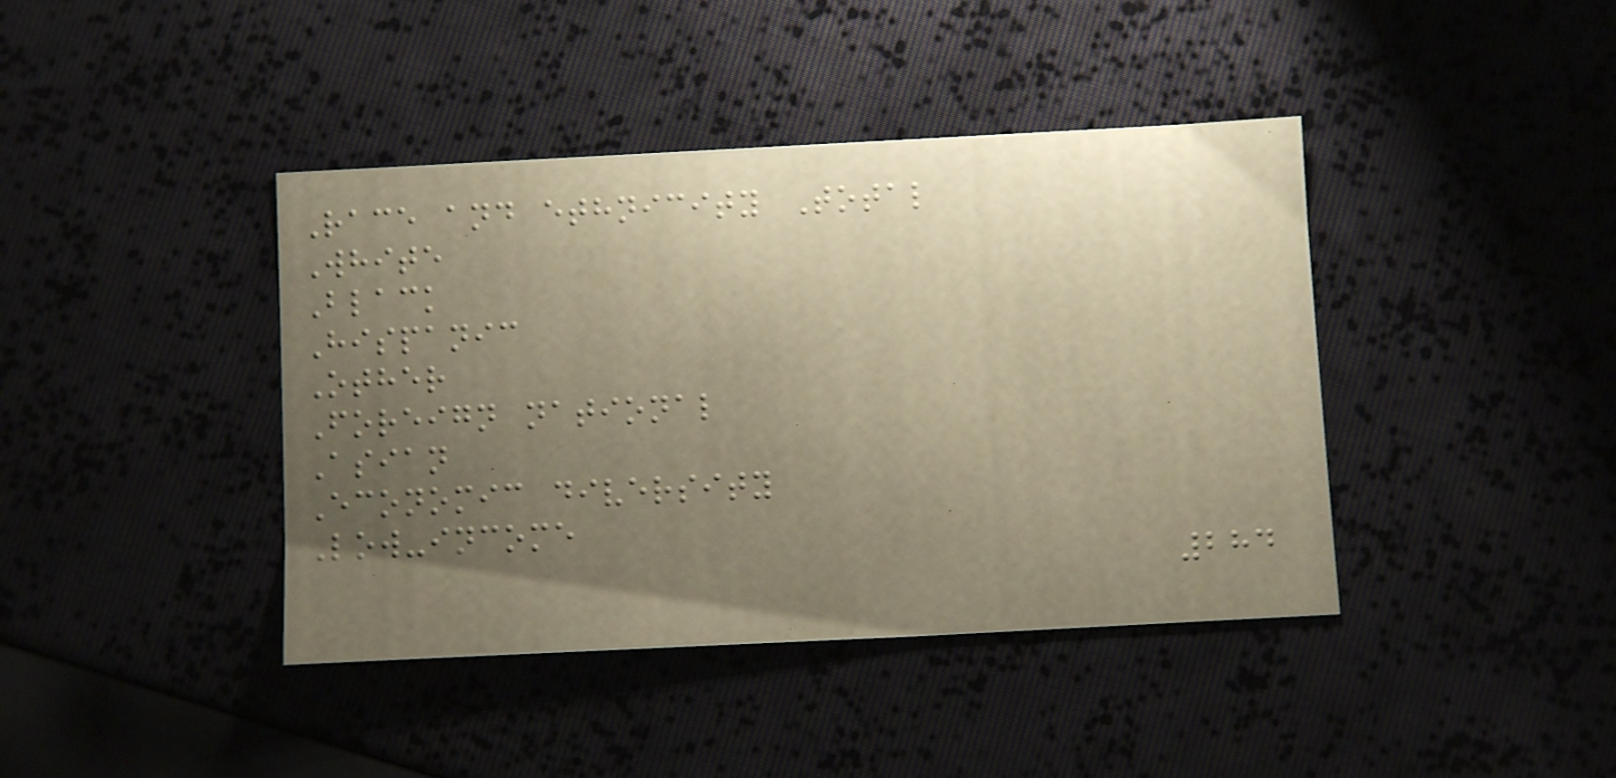Race and ethnicity Total
White
Black
Hispanic
Other
Foreign national
Asian
Economic diversity
Low-income
284
